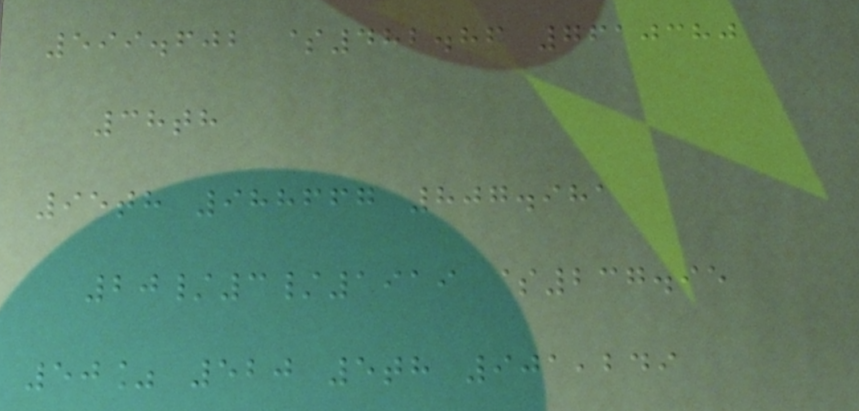599.602 $482.86 7610380
38th
95th 988667 807.981
20/3/1919 $237.95
50% 520 5th 901,249
